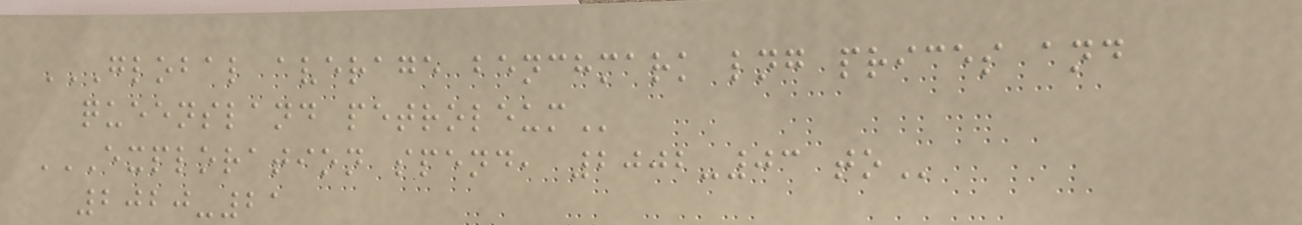GLOBAL AVERAGE BENCHMARK LNG PRICES AND
QUEENSLAND PETROLEUM
EXPLORATION SPEND, 2002-03 TO
2020-21
